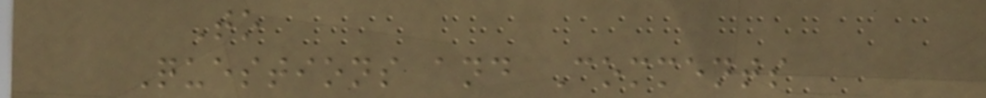To
Questions and Comments
